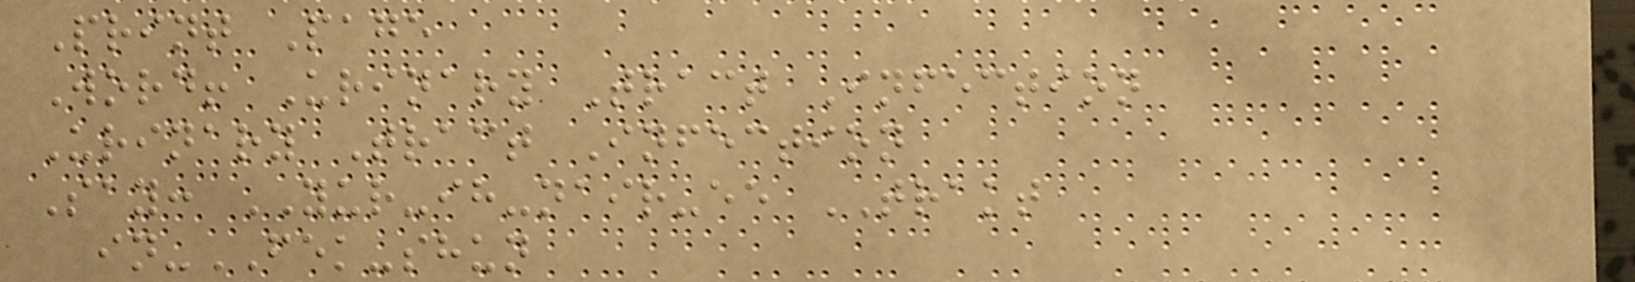Print Page
Word! Urinary Tract Infection
Urinary Tract Infection
Say: YUR-ih-nair-ee TRAKT
in-FEK-shun
